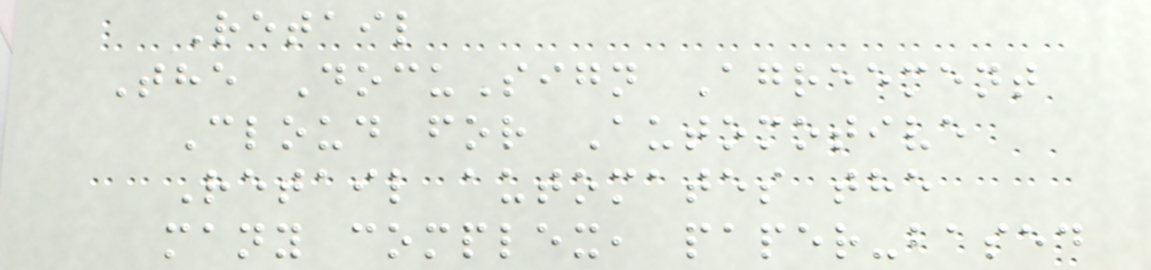Retail
The DocuSign Agreement
Cloud for Automotive
Retail automates the
many complex, paper-based
